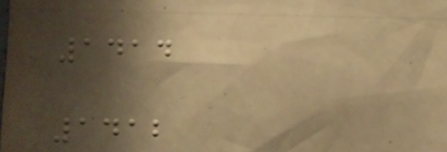1414
1412
